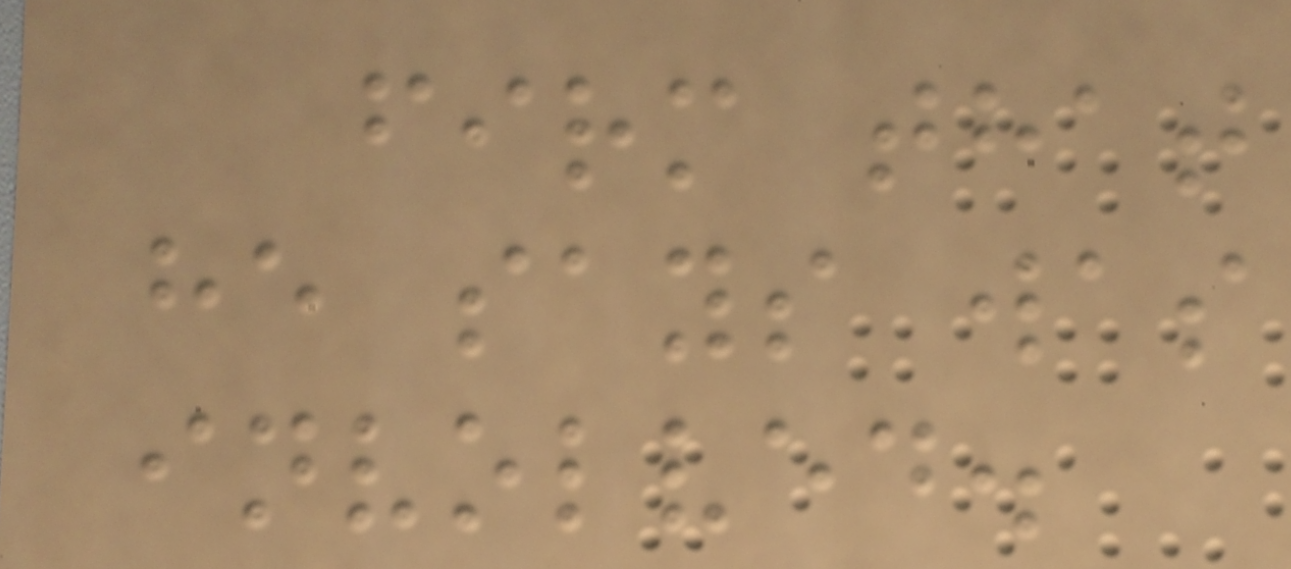firm that
he says was
involved.
